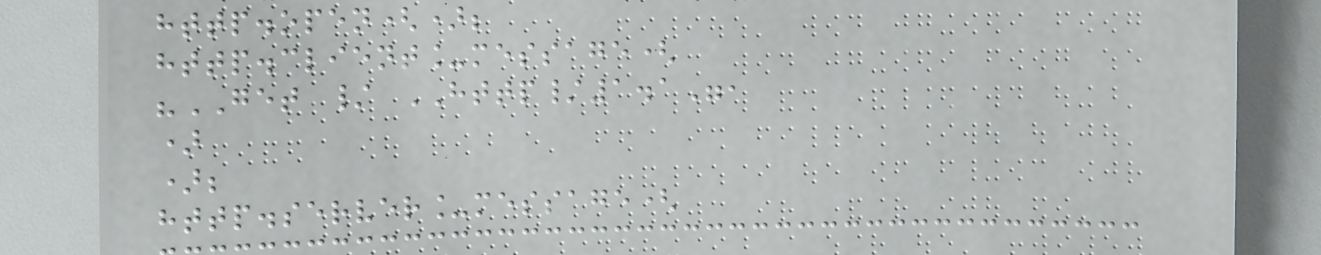http.open();
http.client_message(
"GET / HTTP/1.1",
)
);
http.server_message(
